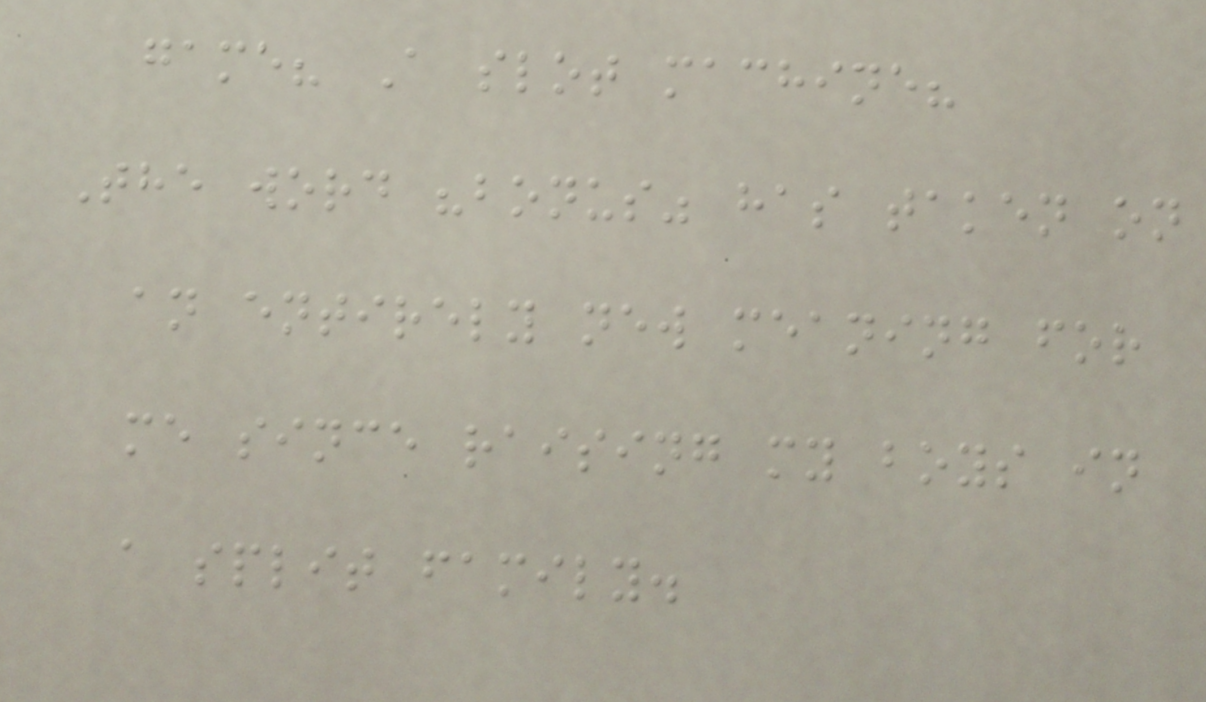game? A slot machine?
The word "bonus" has taken on
an entirely new meaning for
me since raising my boys in
a split family.
